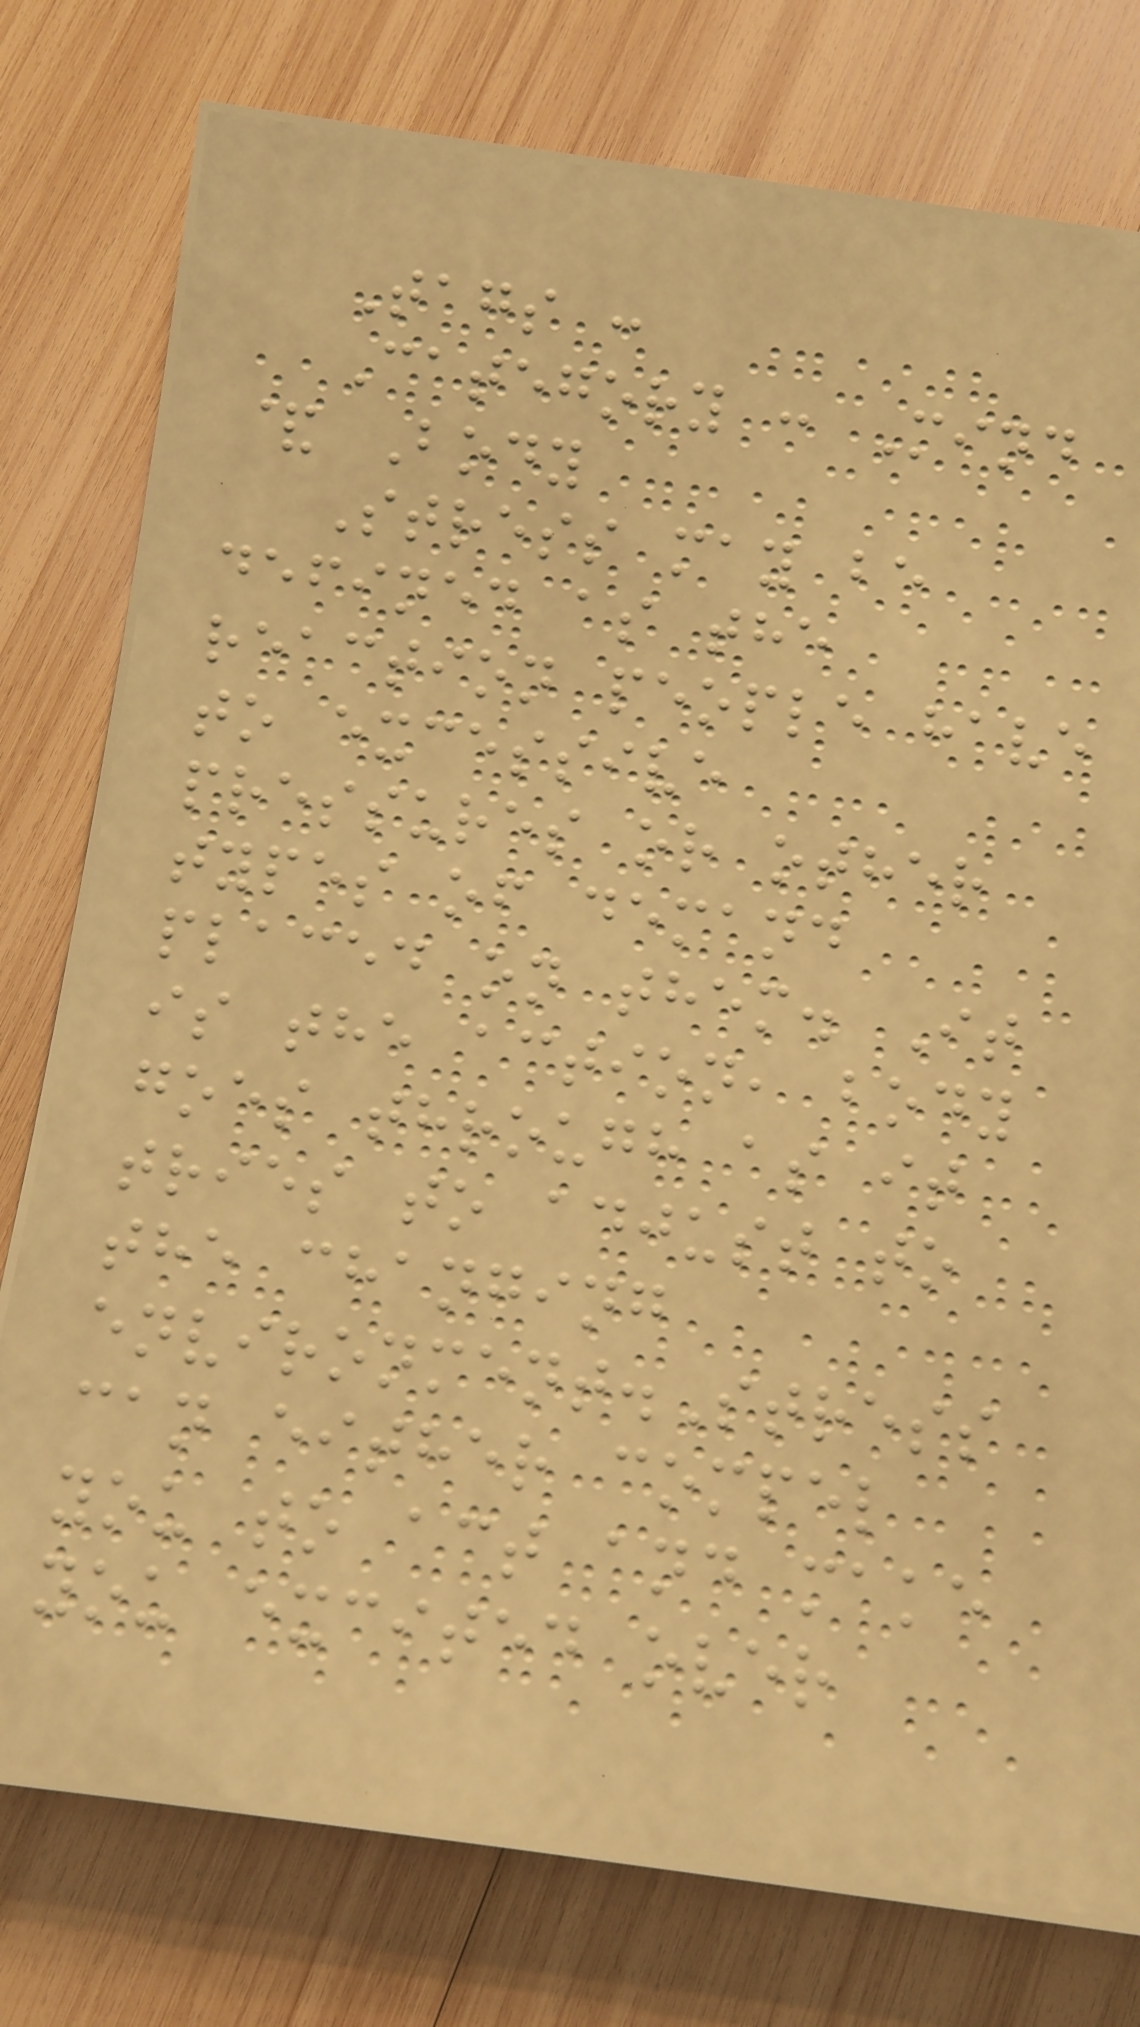Tags :
Category : Mind
& Body
Stress may be
defined as the
reaction people have
to excessive
pressures or other
types of demand
placed on them. It
is the action, body
goes through as it
tries to adjust to
the changing
environment.Stress
can either compel
you to act and make
you excited over
